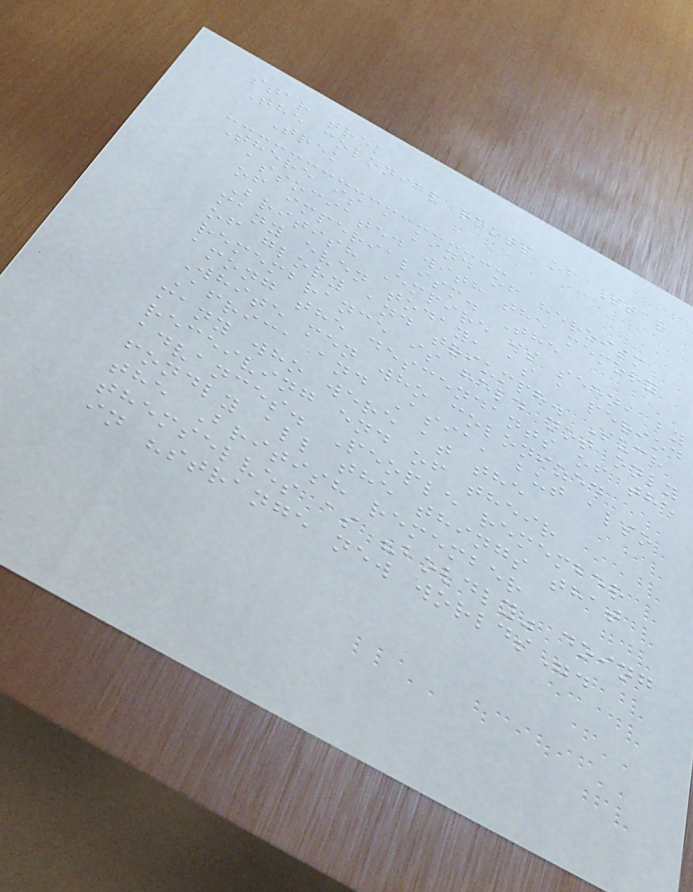star trek
The colonial roots of Star
Trek
There is a kind of heroism
associated with the memory
of imperialism. The
British Empire is seen, by
many even today, as a period
of glory and triumph. Such
remembrance is held not only
among the descendants of the
White men who colonized
Africa and Asia, but also
many who were at the
receiving end of their
advances. People remember
fondly all the things that
the British remember
themselves as "boldly" doing
in "strange new worlds".
